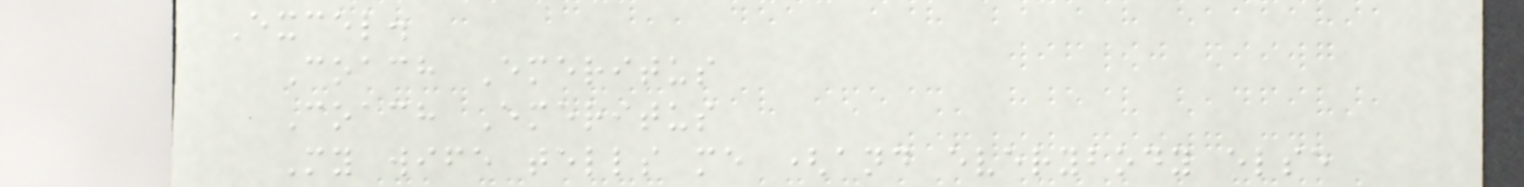Excel.
Coach Emeritus
Coach Emeritus
My wife tells me (and everybody else
